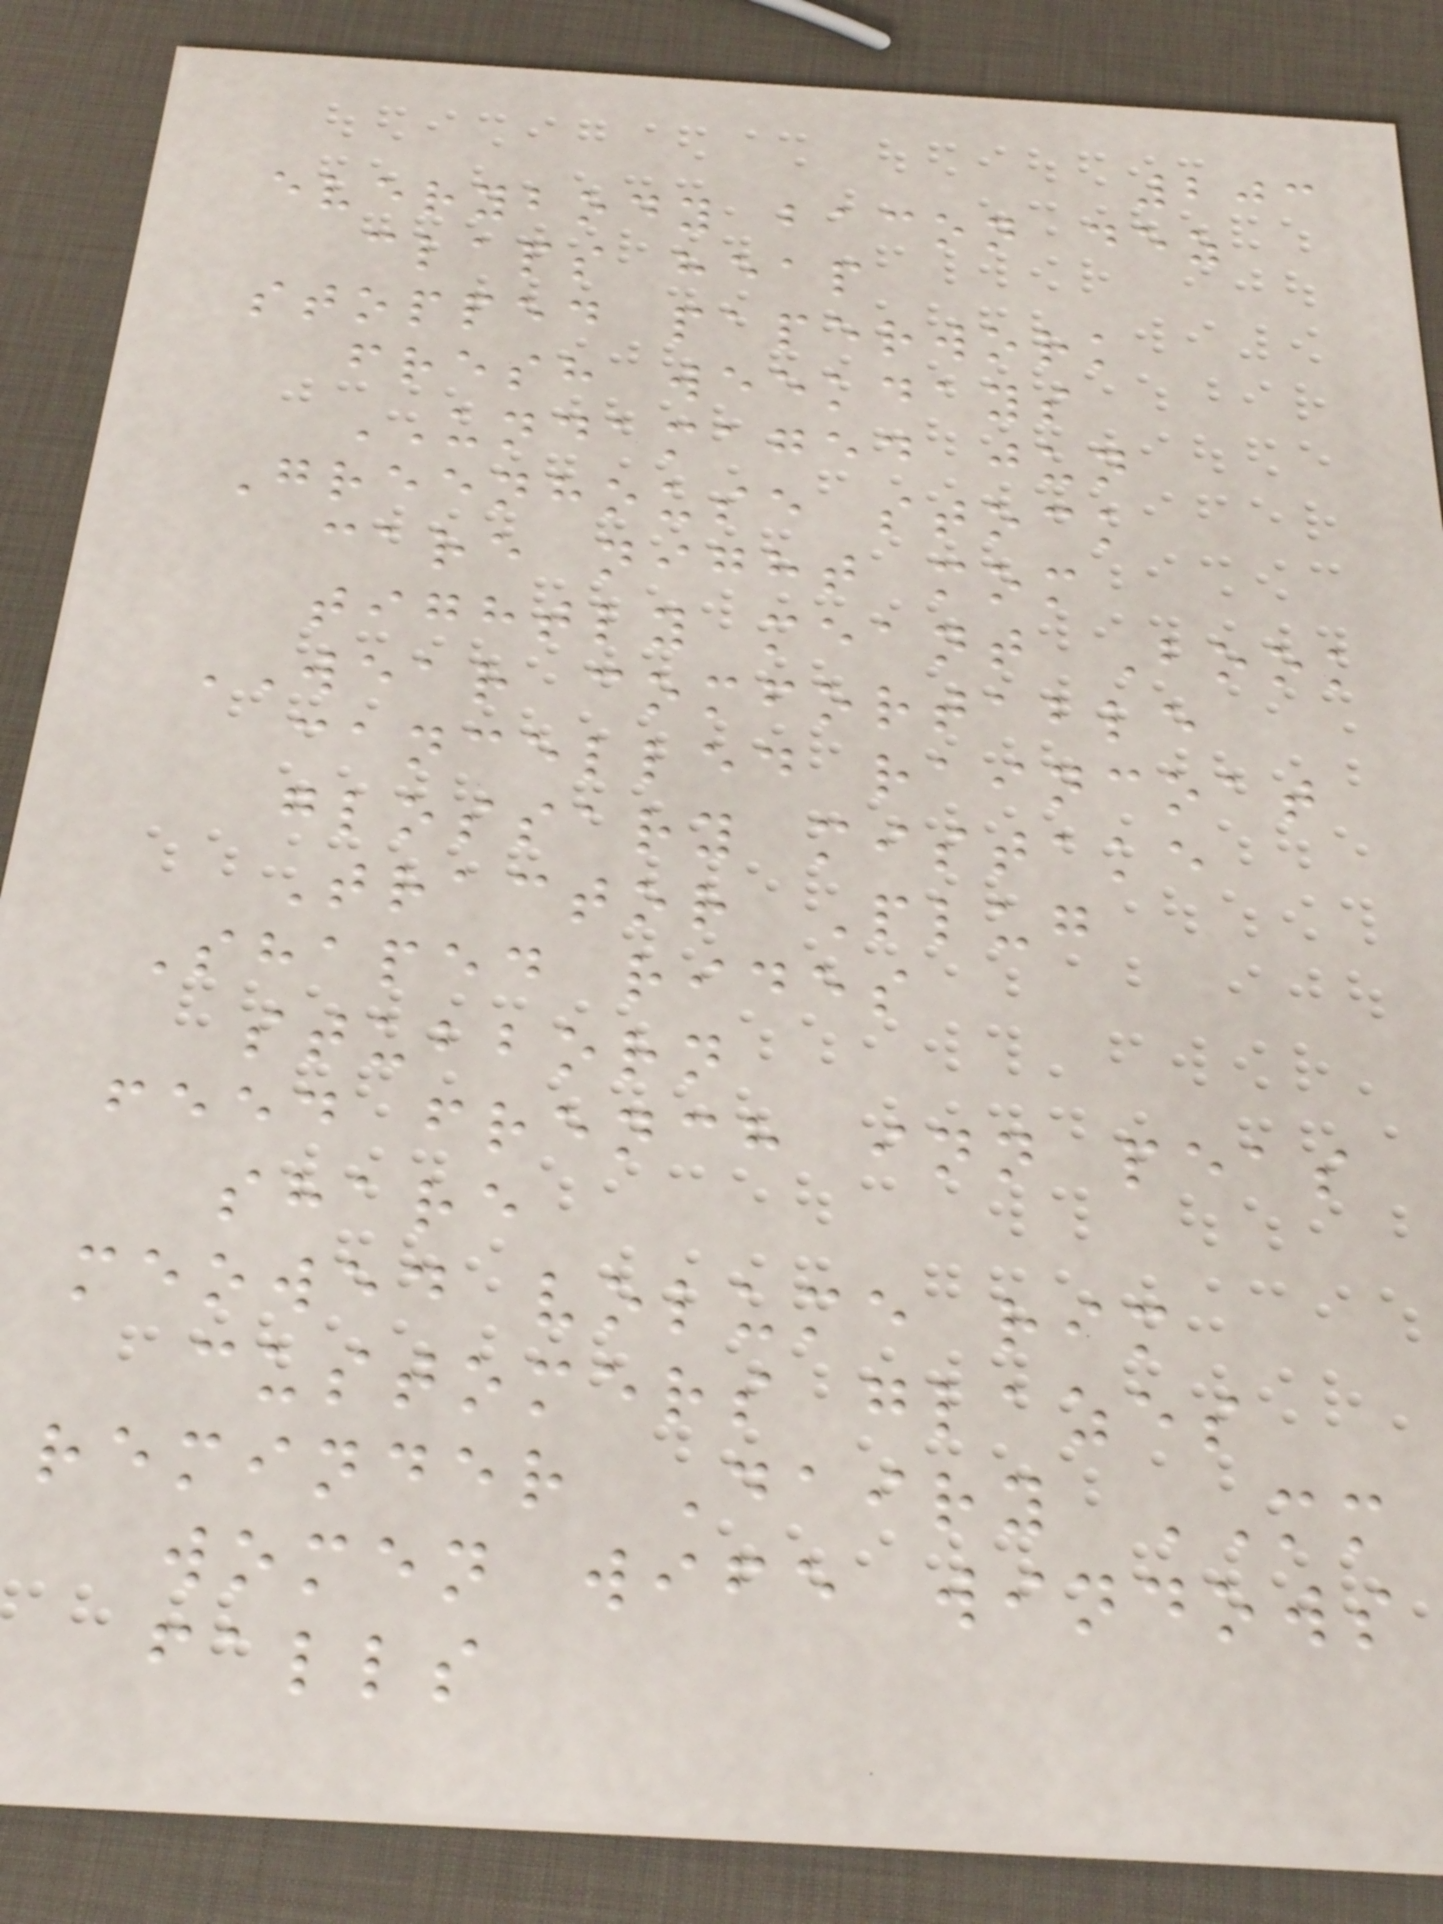203
everybody bacon dez
claps heap
stopped paperwork
fresh weekdays
UNDAMAGED jun
Greenhouse stock
care night mom
tightly meant Book
WEAR comfortable
cancelled raincoat
glossary mistake
Tractor Plug
Shaped rides
stubborn
feed french inn peas
share
meowed volume rim
customers glazes
reminder Dairy MM
women wife windows
falls
